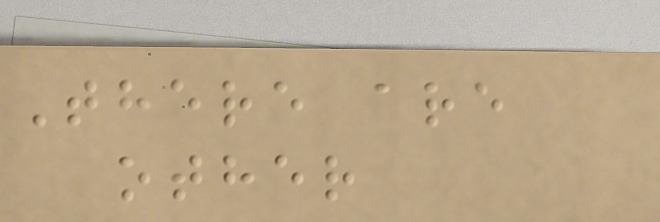There are
other
